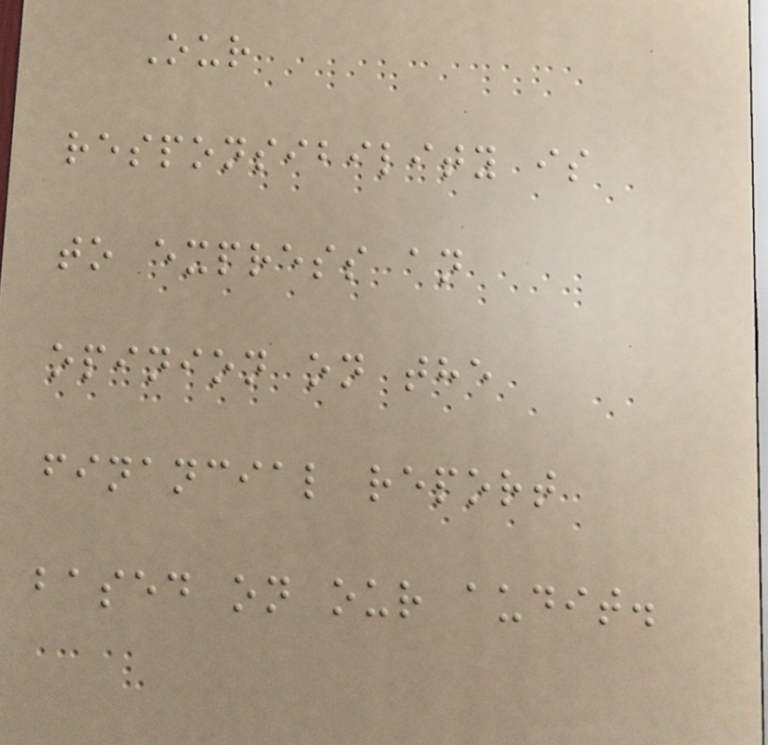Our
responsibility is
to express an
opinion on the
financial report
based on our audit.
